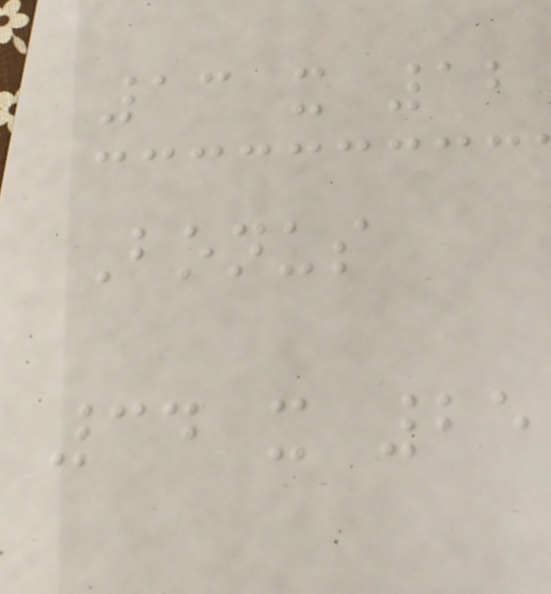13 x 12
Bonus
34 x 25
